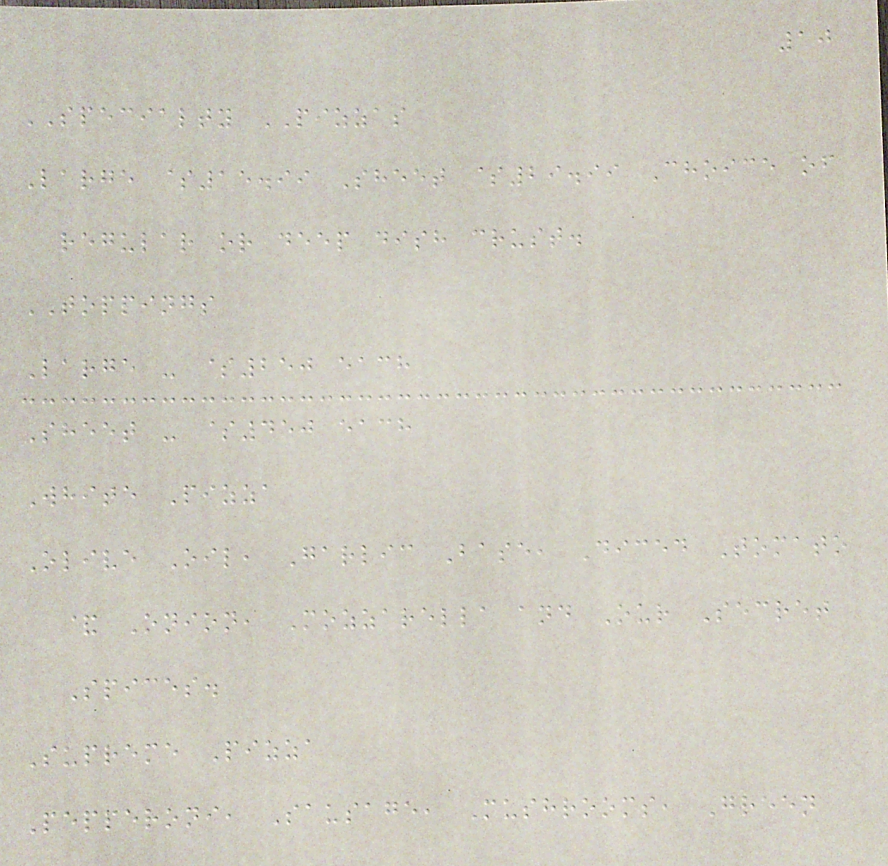10
SPECIALTY PIZZAS
Large $15.99 Sheet $29.99 Choice of
regular or deep dish crust.
TOPPINGS
Large - $250 each
Sheet - $450 each
White Pizza
Olive Oil, Garlic Base, Diced Tomato
& Onion, Mozzarella and Our Secret
Spices.
Supreme Pizza
Pepperoni, Sausage, Mushrooms, Green
